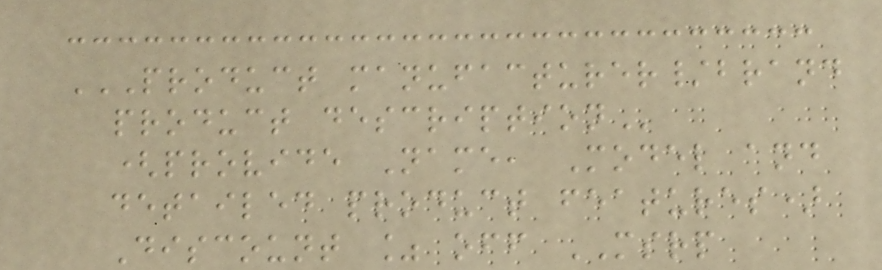PRODUCT MANUFACTURER/BRAND
PRODUCT DESCRIPTION
(provide Name, Model and
detailed product features)
Discount % off MSRP
